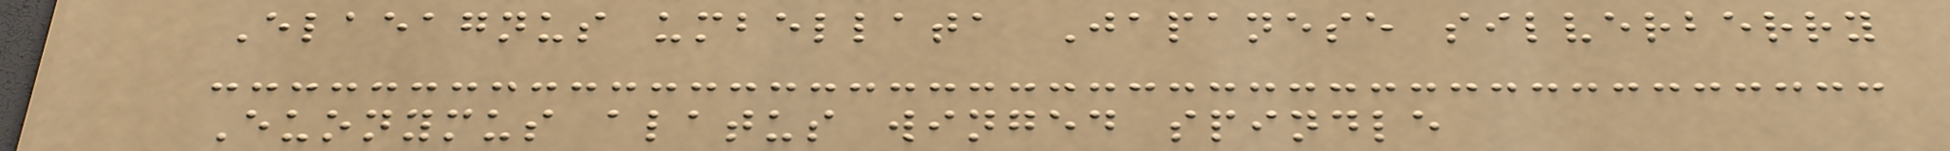Elaeagnus umbellata Japanese silverberry
Euonymus alatus winged spindle
